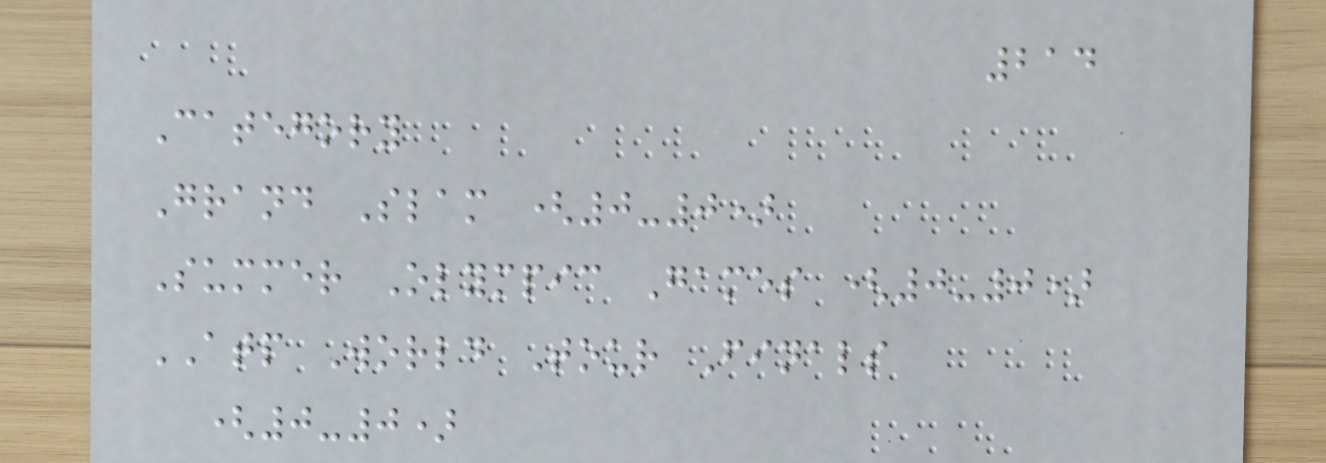214
Category
Grand Slam (0-0)
Summer Olympic Games (0-0)
ATP World Tour Finals
(0-0)
